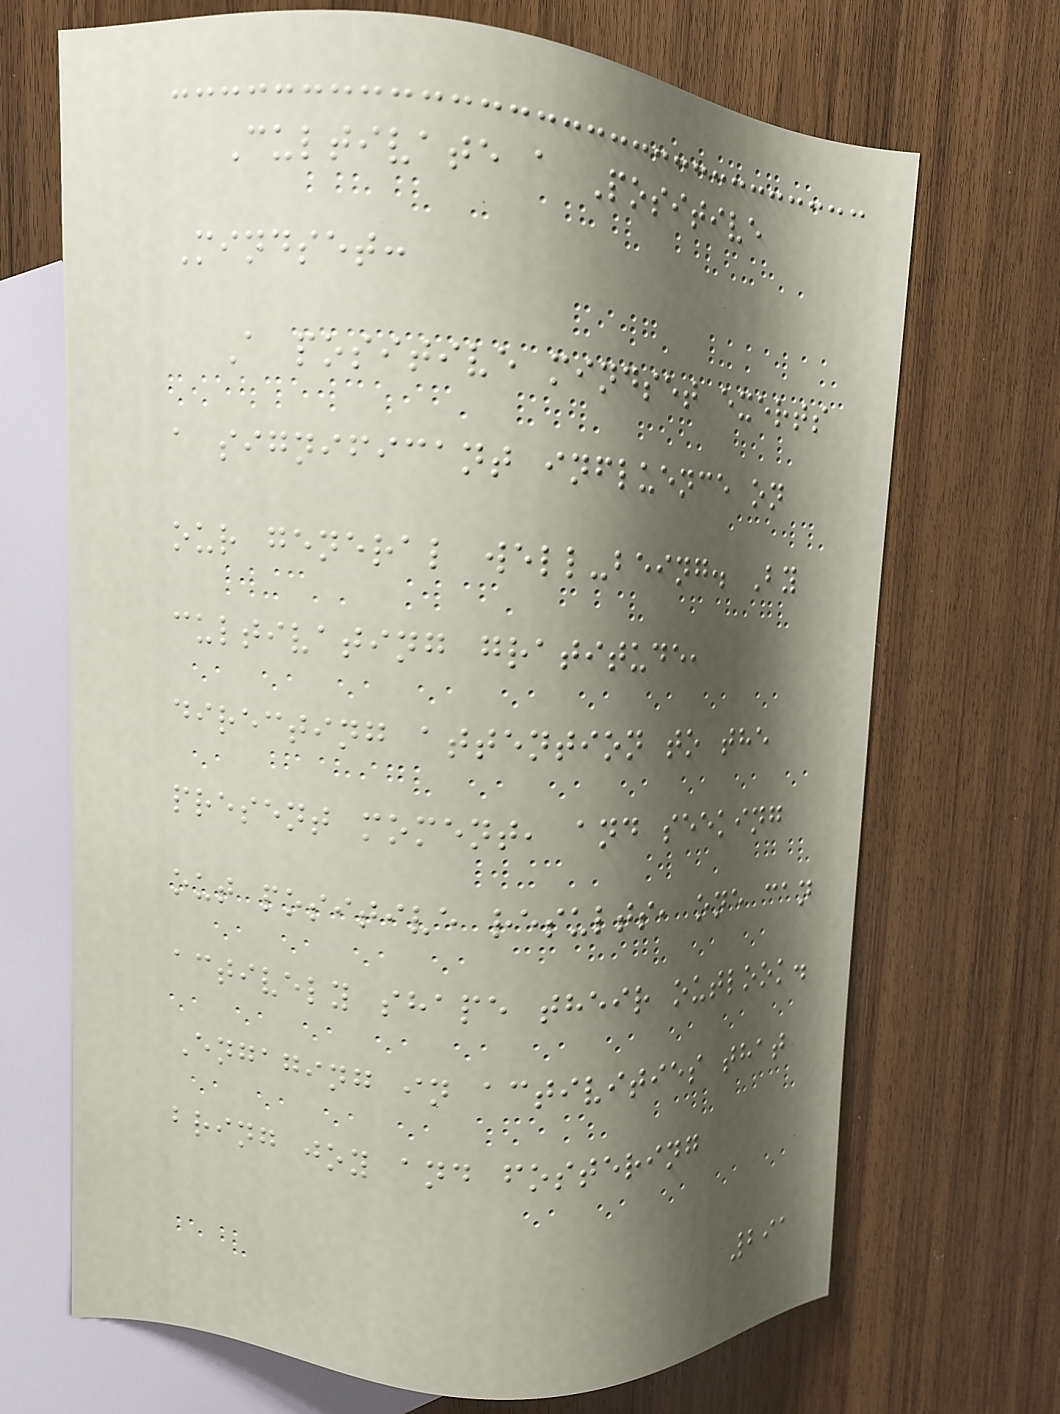Cultivate a Positive
Mindset:
A positive mindset exerts
a significant influence on
our general well-being. By
cultivating gratitude,
directing attention to the
present moment, and seeking
out positive results, one can
actively shape their outlook.
Engaging in activities that
bring joy and fostering
291
